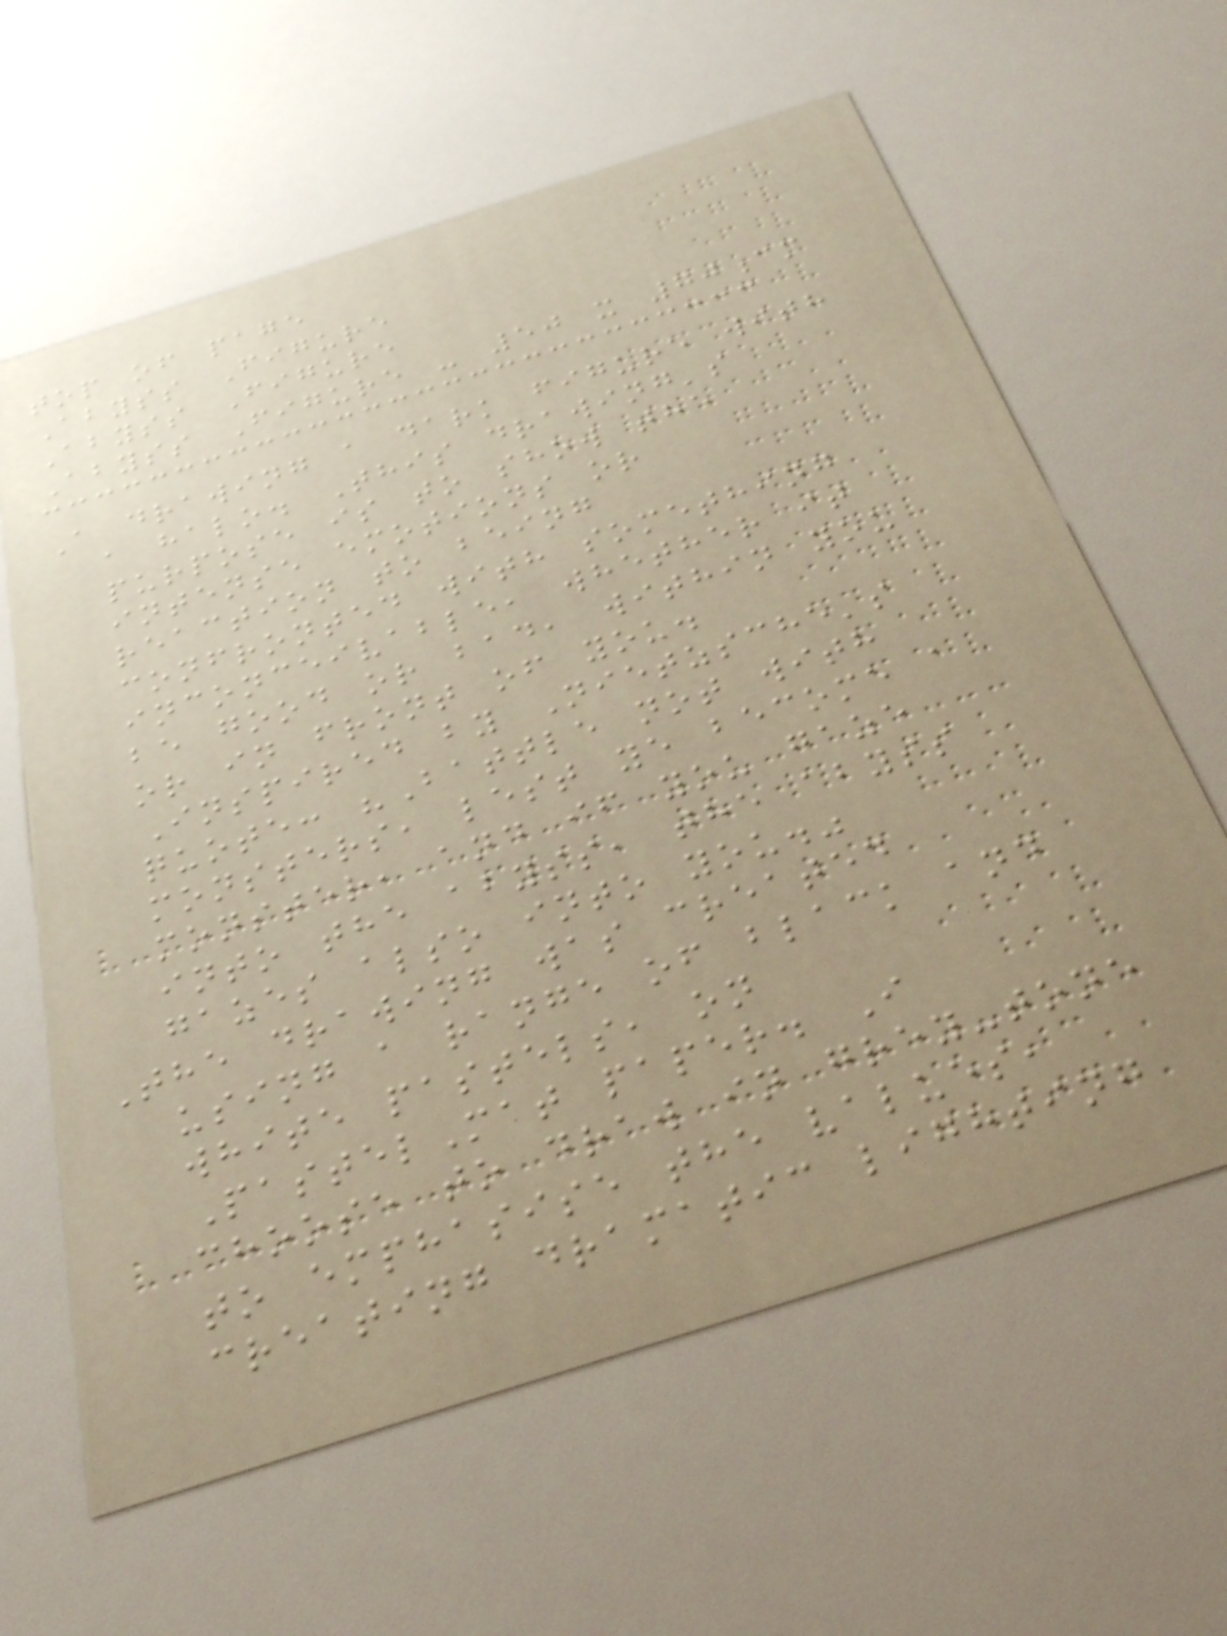top of page
Abyss Figure
Abyss Figure
Abyss Figure - 50 x 70cm
A drawing a dark figure with
a halo. This drawing's
purpose is to show the
intense emotions or
reaction to being
confronted with something
inconceivable, whether it
be good or bad, within you
or in front of you.
Inspired by Nietzsche's
quote: "Battle not with
monsters, lest ye become a
monster, and if you gaze
into the abyss, the abyss
gazes also into you."
The drawing was created
using a range of black and
white pastels, on
PastelMat paper. I
choose to draw in grey-tone
to emphasise the values,
creating dramatic lighting
